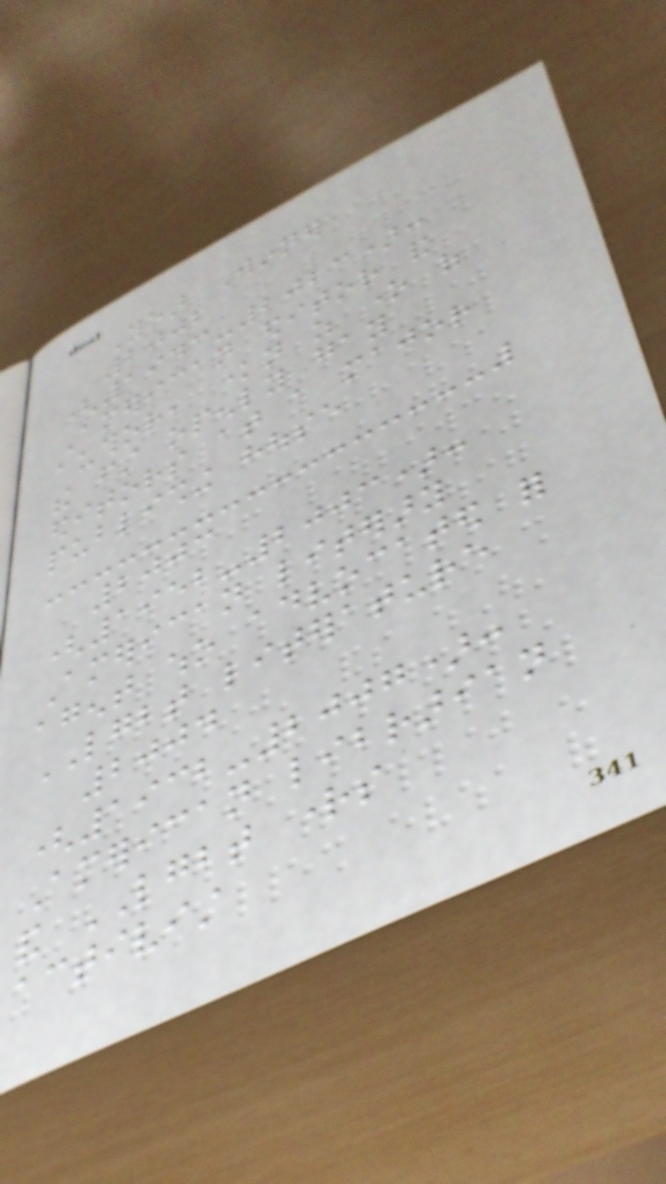Year Winner
2002
(1943-2023):
American editor and
author, known as one of
the first openly gay
editors at a major
publishing house
2003
(1952-2003):
American literary
agent who advocated for
LGBT literature
2004
(1932-2007):
American librarian
and LGBT rights
activist
